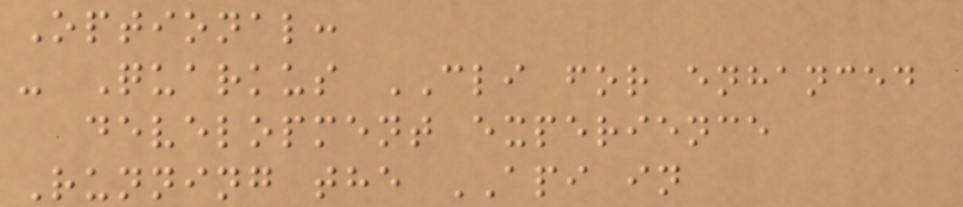Optional:
- Quarkus CLI for enhanced
development experience
Running the API in
